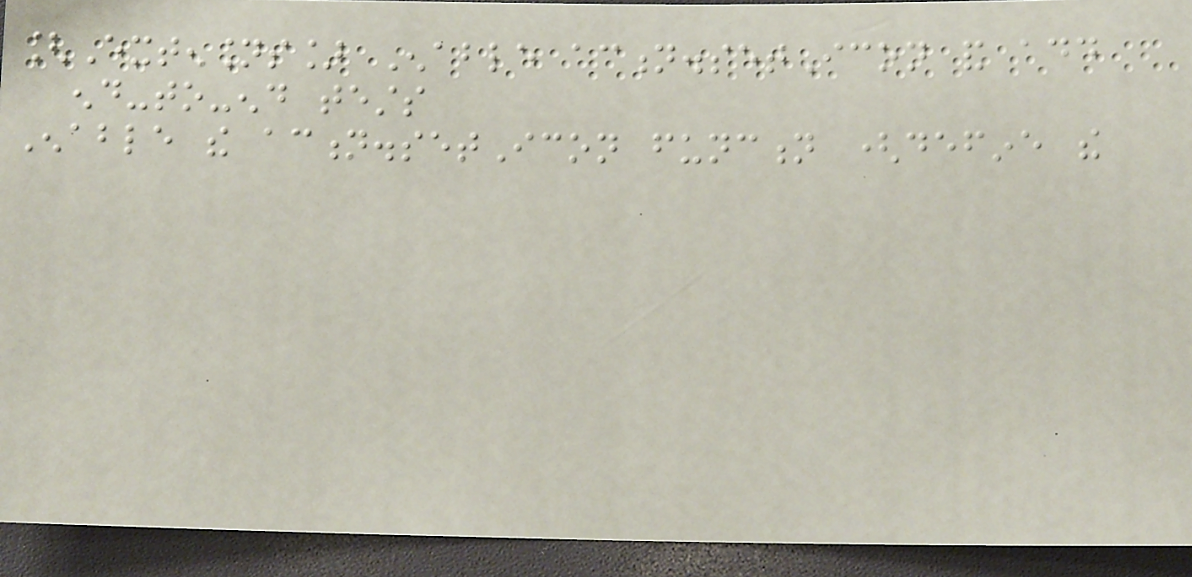[Extensions] Enable action.setIcon and add
end-to-end tests
Enable the action.setIcon function (define the
